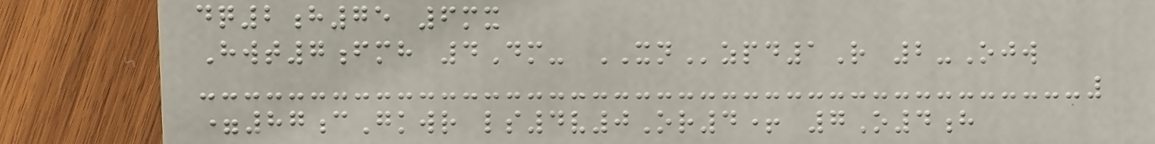dq2h75 6mx
Hwt7fmh 4Dm- XNzpd1R 2-Ojw
=87cGkwr ls4v0Or4+ 7O4h
